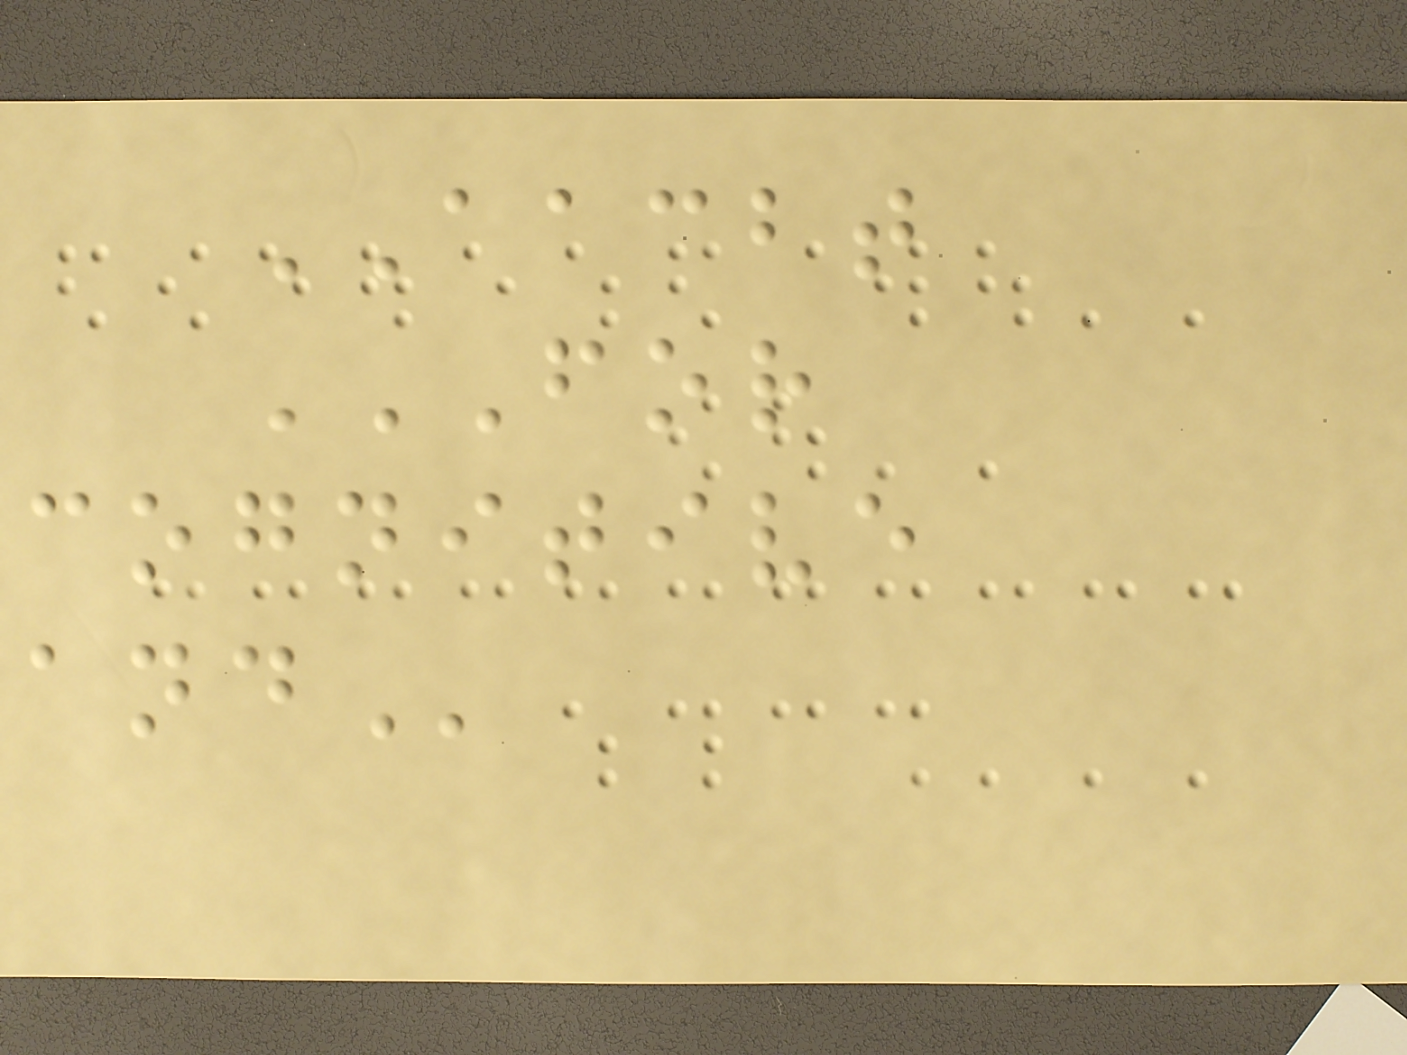AACBT
FOR
COGNITIVE
AND
